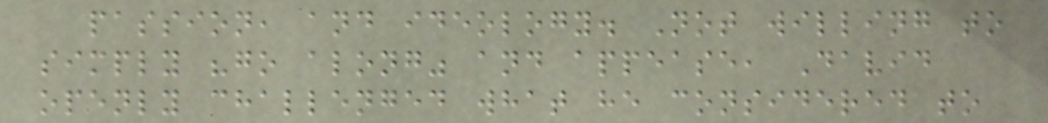passion, and ideology. Not willing to
simply "go along" and appease, David
openly challenged what he considered to
